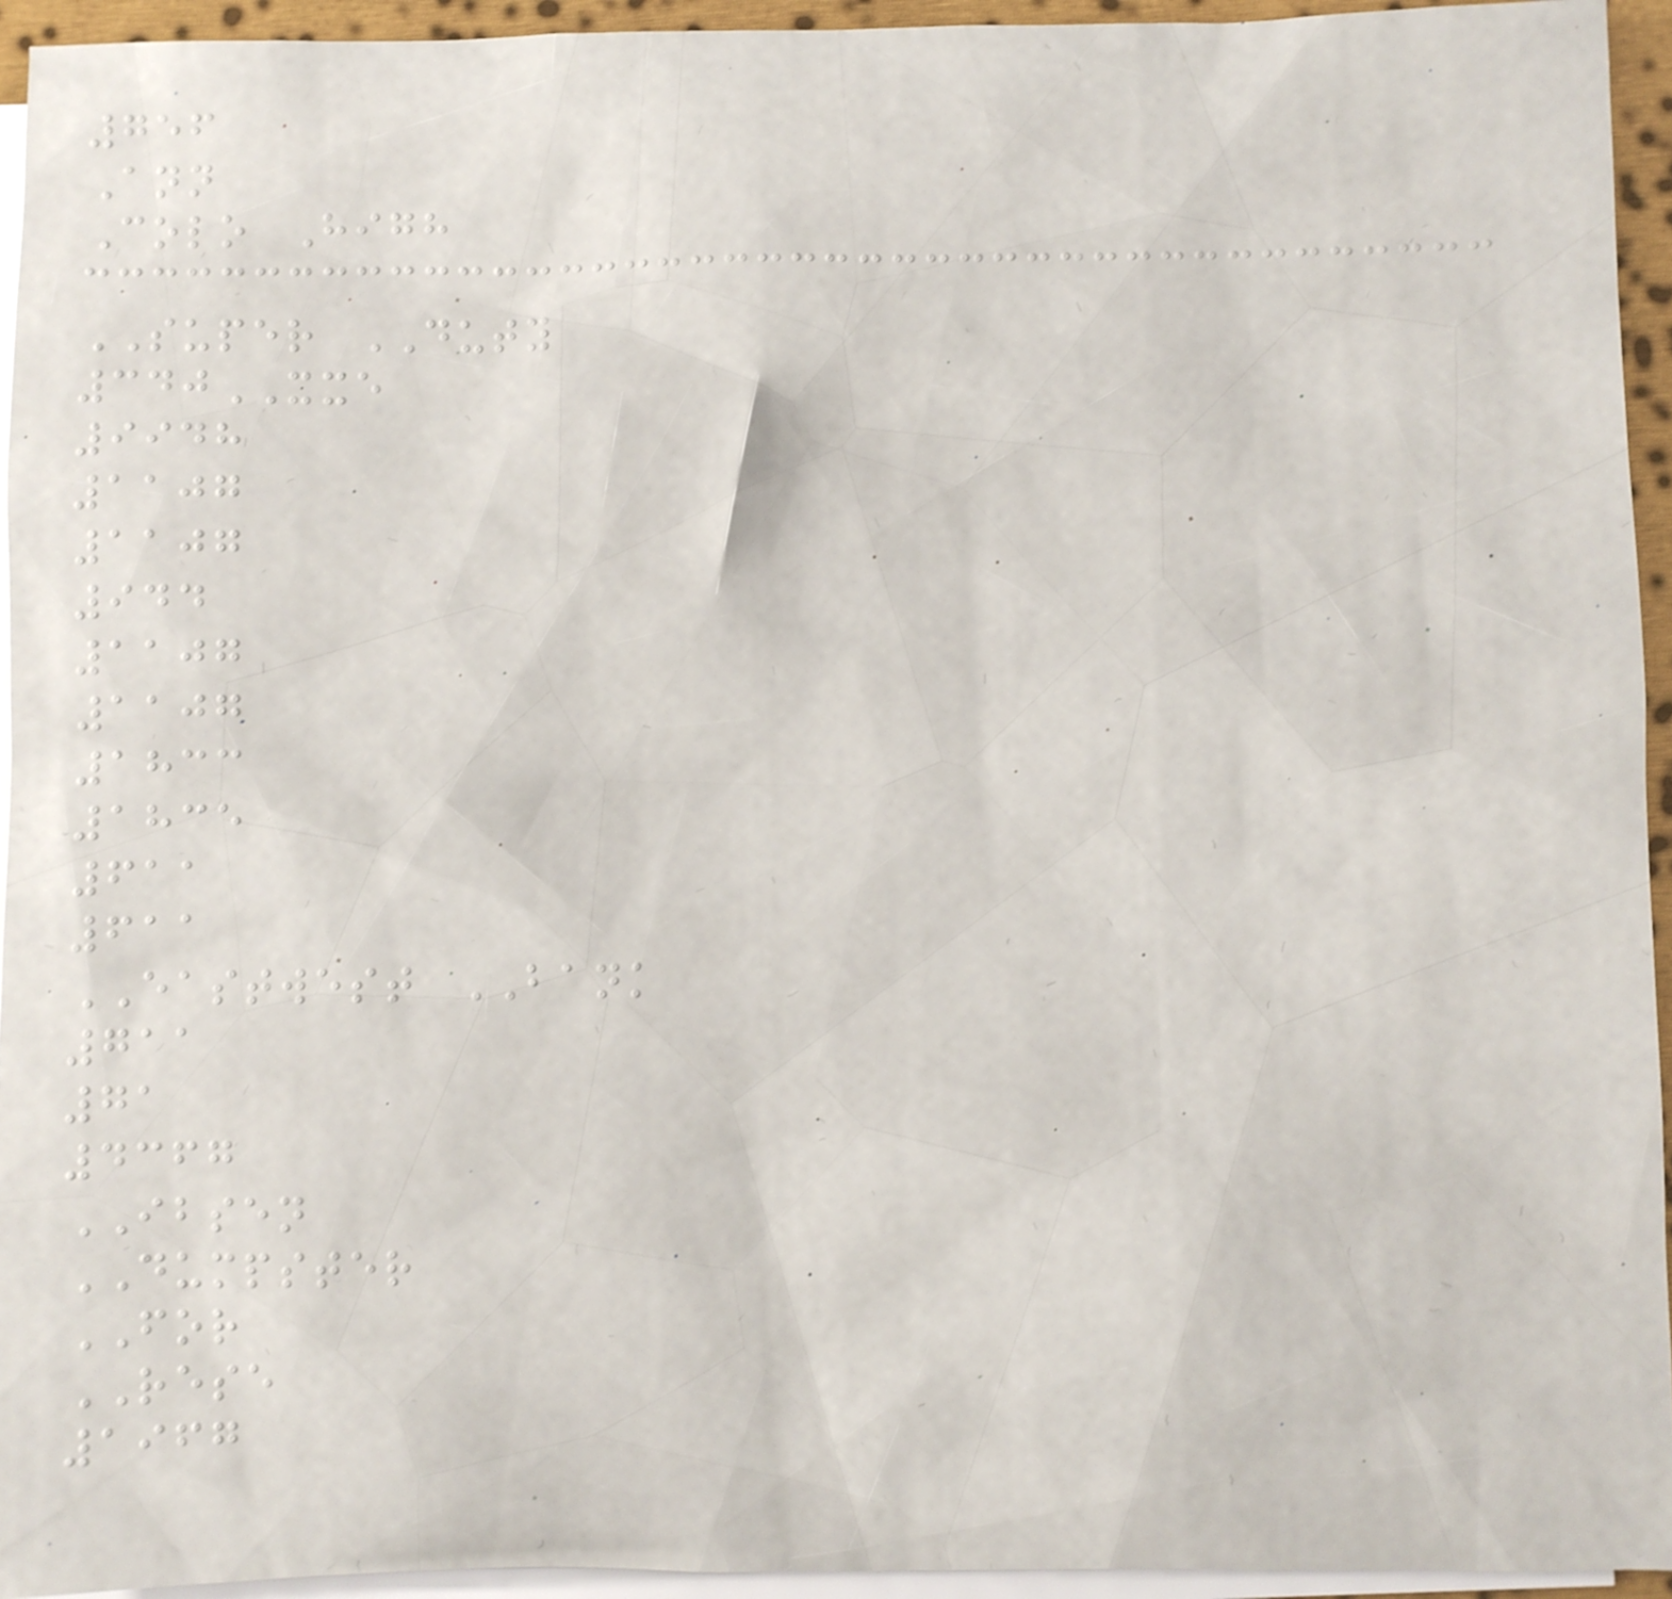756
Ann
Colo High
SUPER DUTY
340XXE
9948
1107
1107
944
1107
1107
1833
1835
611
611
EASTWEST BANK
711
71
4367
IBSEN
DUMPSTER
FOR
RESE
1967
